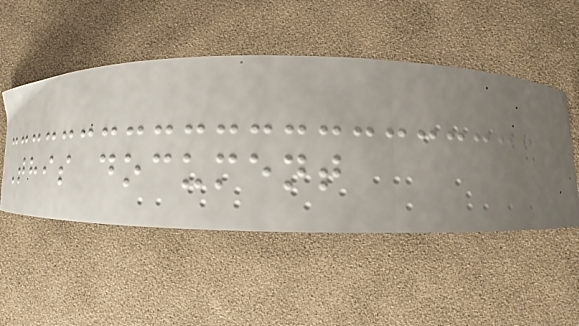This document
